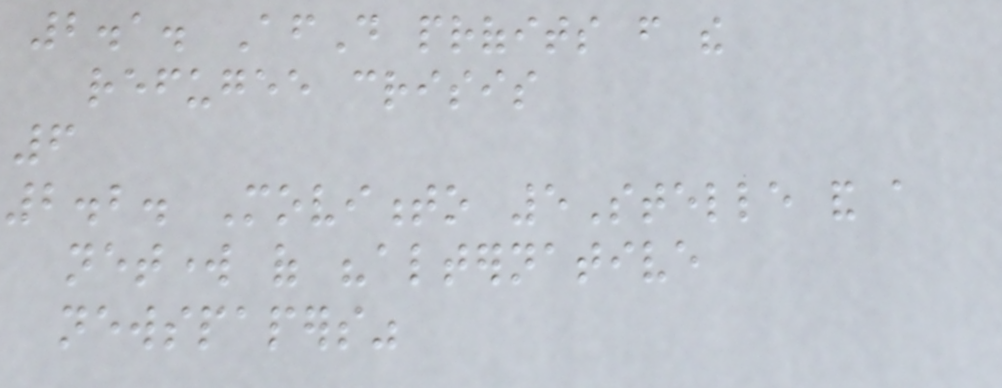2.1. AfD profits from the
refugee crisis
6
2.2. Movimento 5Stelle and a
network of "alternative
newspapers"
